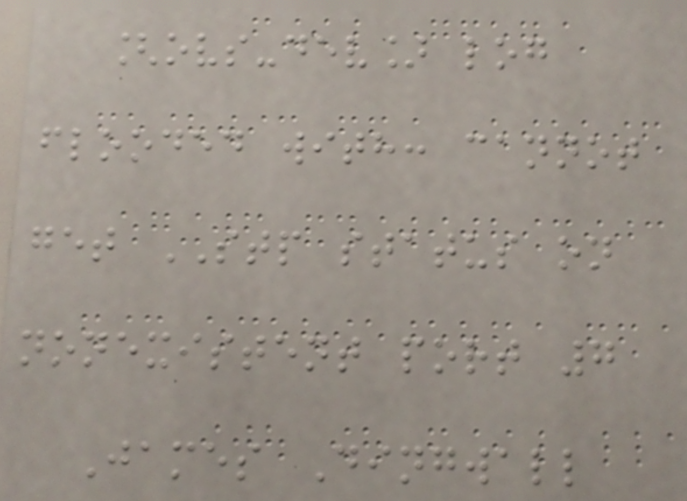[ovs-dev] log
flooded with: cannot
get STP status on
nonexistent port 7
James Dingwall
